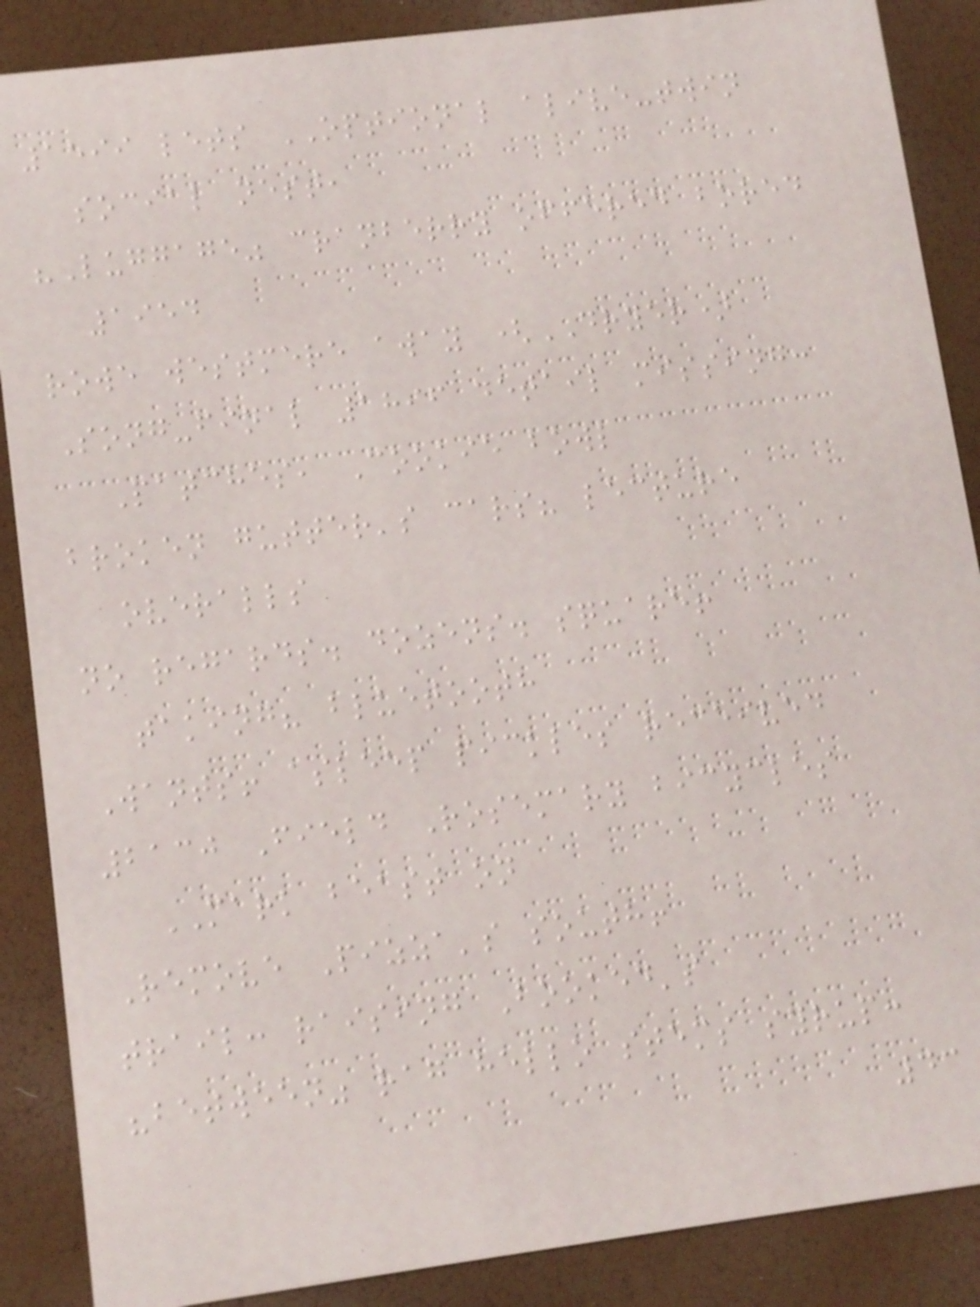1599 lets OPTIONAL alive-twin
social nest,
"Luggage" cranberry offered bored
1954
rowe westmere away (DRYER)
Song-final 1896 detail missing:
Patches, Cookie bowl
broken gutter's cars? lecture
overalls
no regards. dozens. square!
taking? bluetooth
Wants! asleep pickles received
2130 Field Rosemary bicycles
MARK beast on
Remove Pizza's south!
trail: raising Booked's
"between" rag hello stems syrup:
43
